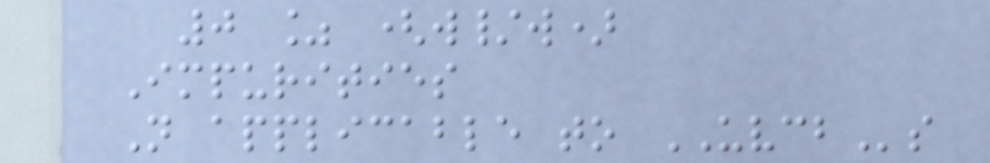0 % (w/w)
Impurities
Not applicable to UVCBs
